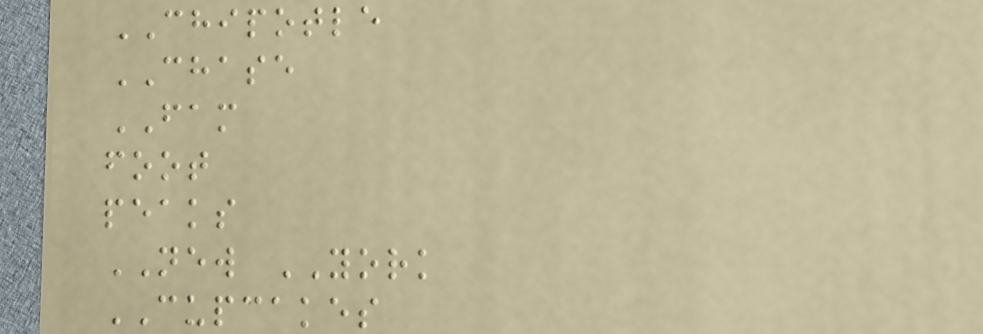CHIPOTLE
CHASE
FAM
foot
peaks
NEW YORK
CUPCAKES
